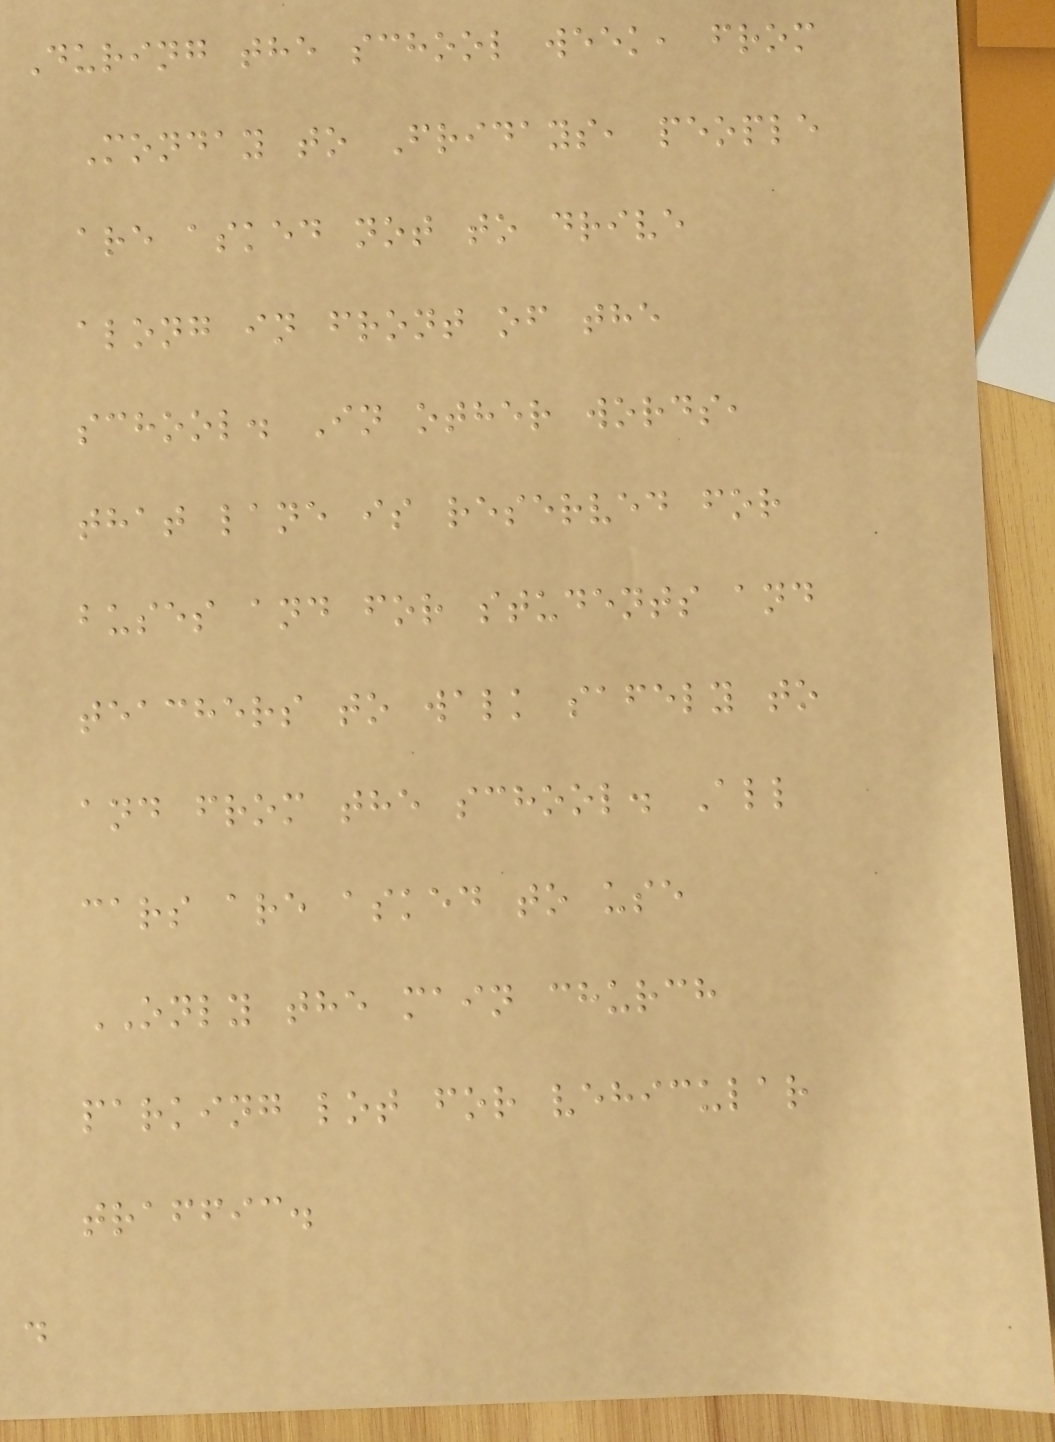During the school week, from
Monday to Fridays, people
are asked not to drive
along in front of the
school. In other words,
that lane is reserved for
buses and for students and
teachers to walk safely to
and from the school. All
cars are asked to use
ONLY the main church
parking lot for vehicular
traffic.
.
